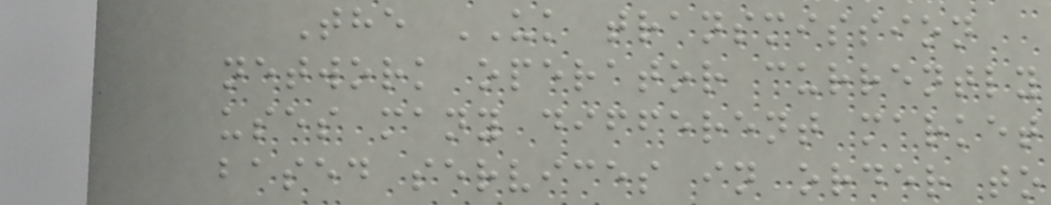The UK transmission
network operator currently
uses many different market
based services in order to
